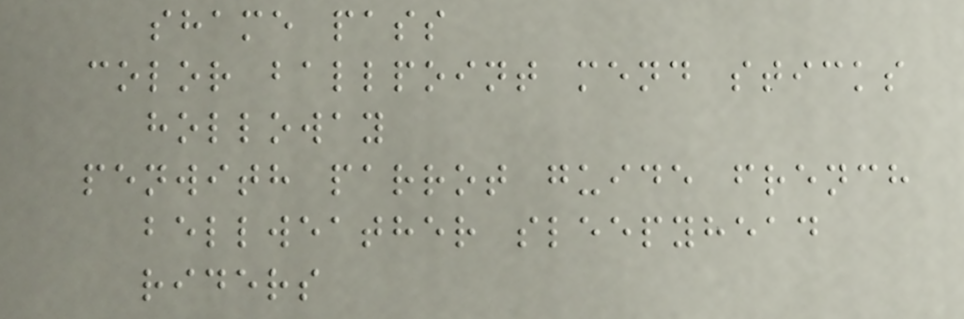shame pass
color ballpoint mend sticks
holloway
penwith parrot guide french
bellweather sleepyhead
riders
